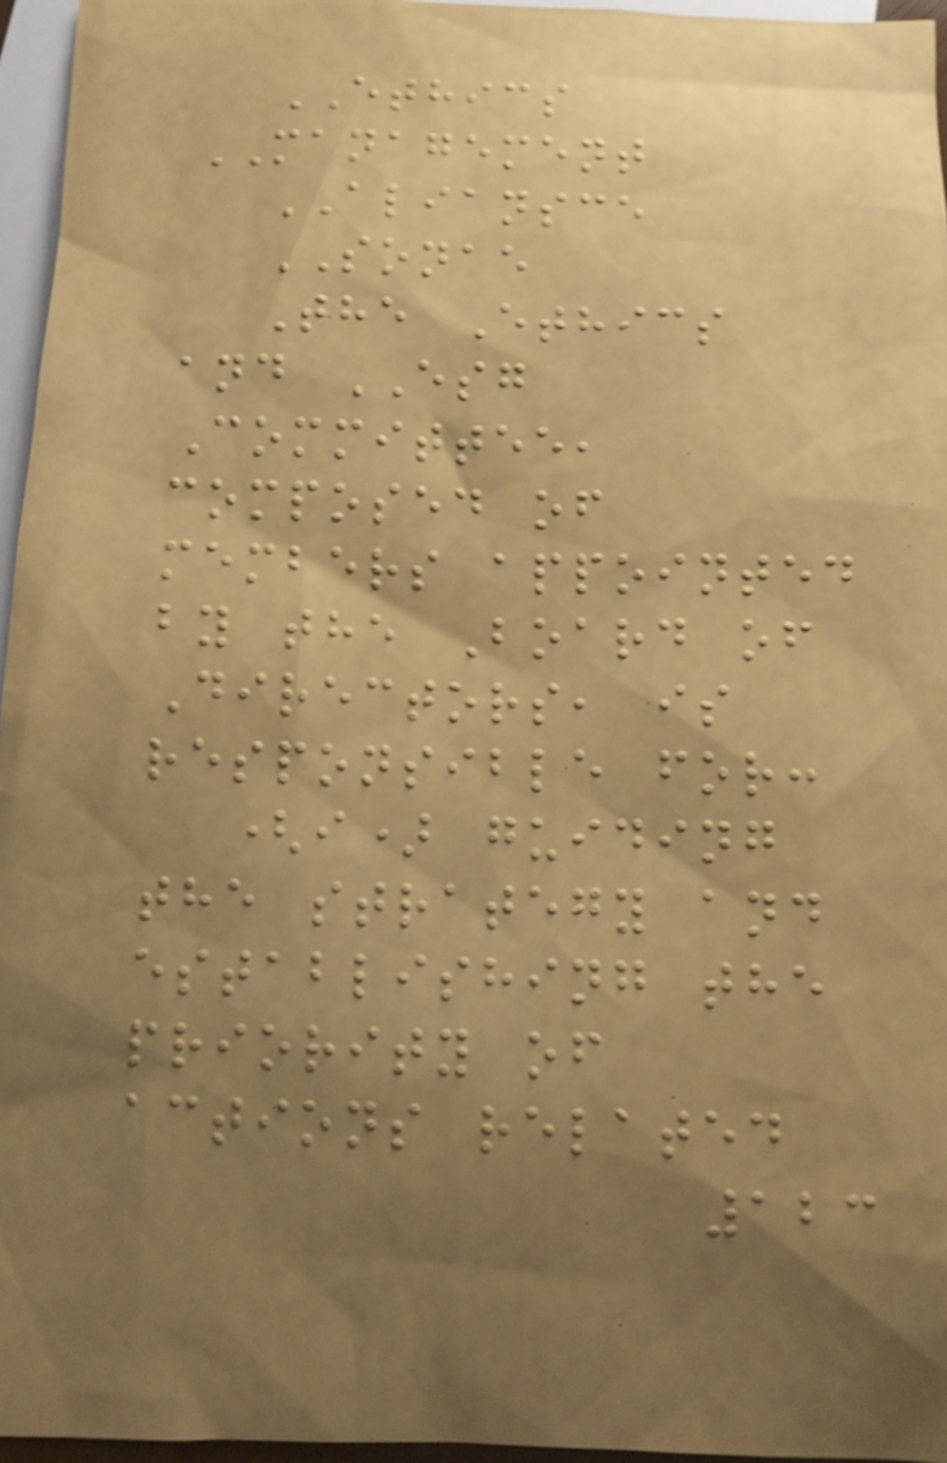ETHICS
MANAGEMENT
ALIANSCE
SONAE
The Ethics
and ESG
Committee,
composed of
members appointed
by the Board of
Directors, is
responsible for:
(i) guiding
the strategy and
establishing the
priority of
actions related
123
